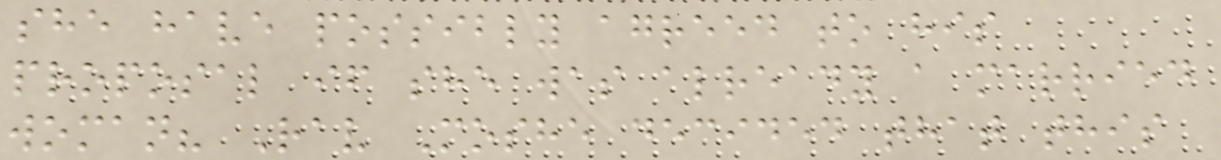she have possibly agreed to his
proposal if she was already a married
woman? Rav Moshe decided that this
